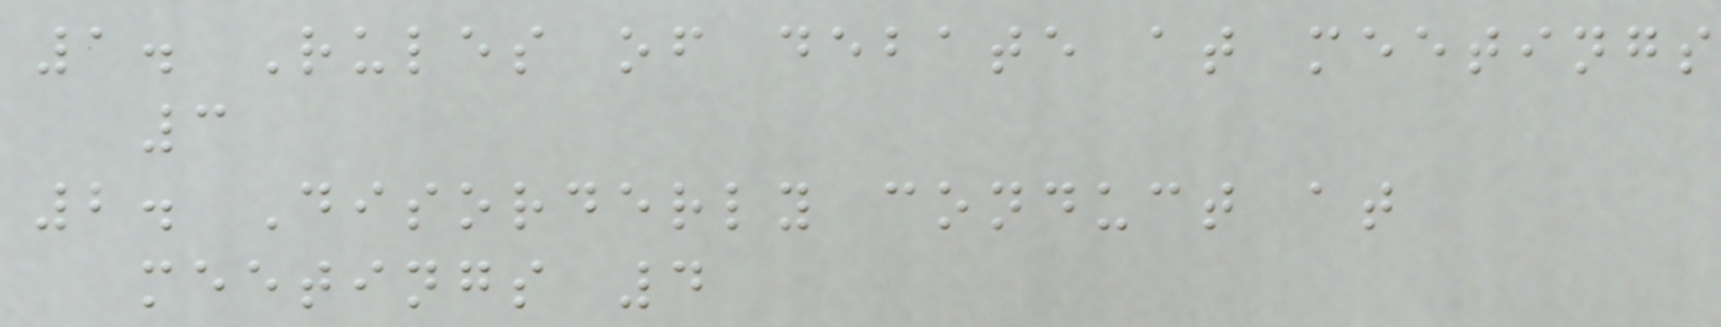1. Rules of debate at meetings
3
2. Disorderly conduct at
meetings 4
